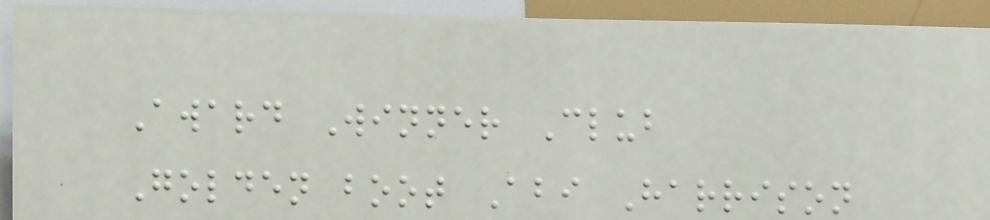Award Winner Club
Golden boot Abi Harrison
